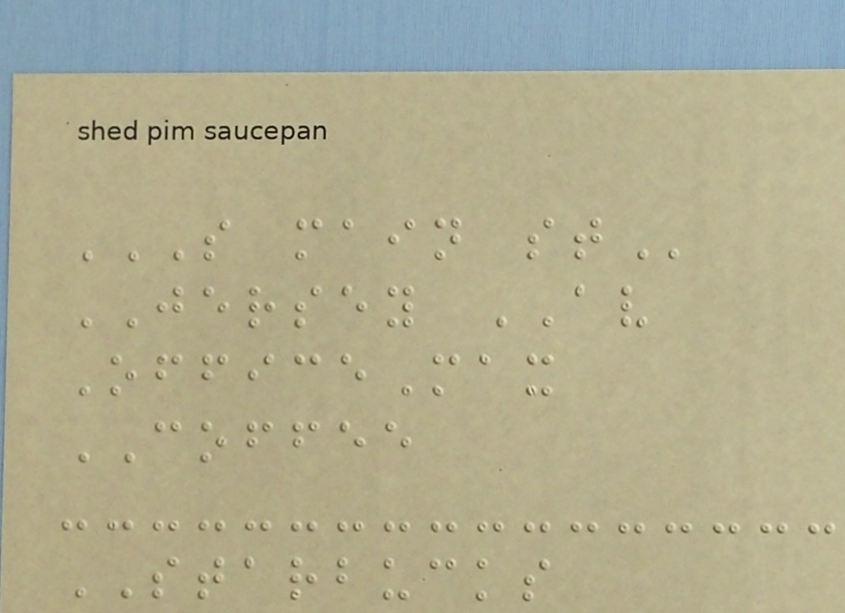S MAIN ST
JERSEY AV
OfficeMax
COFFEE
STARBUCKS
